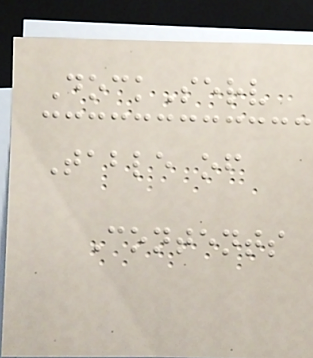DockServ
Table of
Contents
